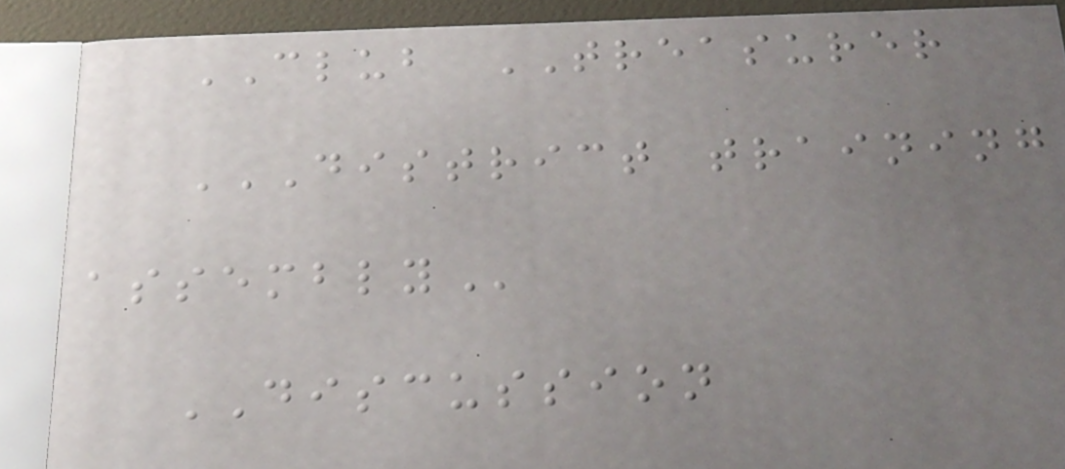CLUB TREASURER
DISTRICT TRAINING
ASSEMBLY
DISCUSSION
